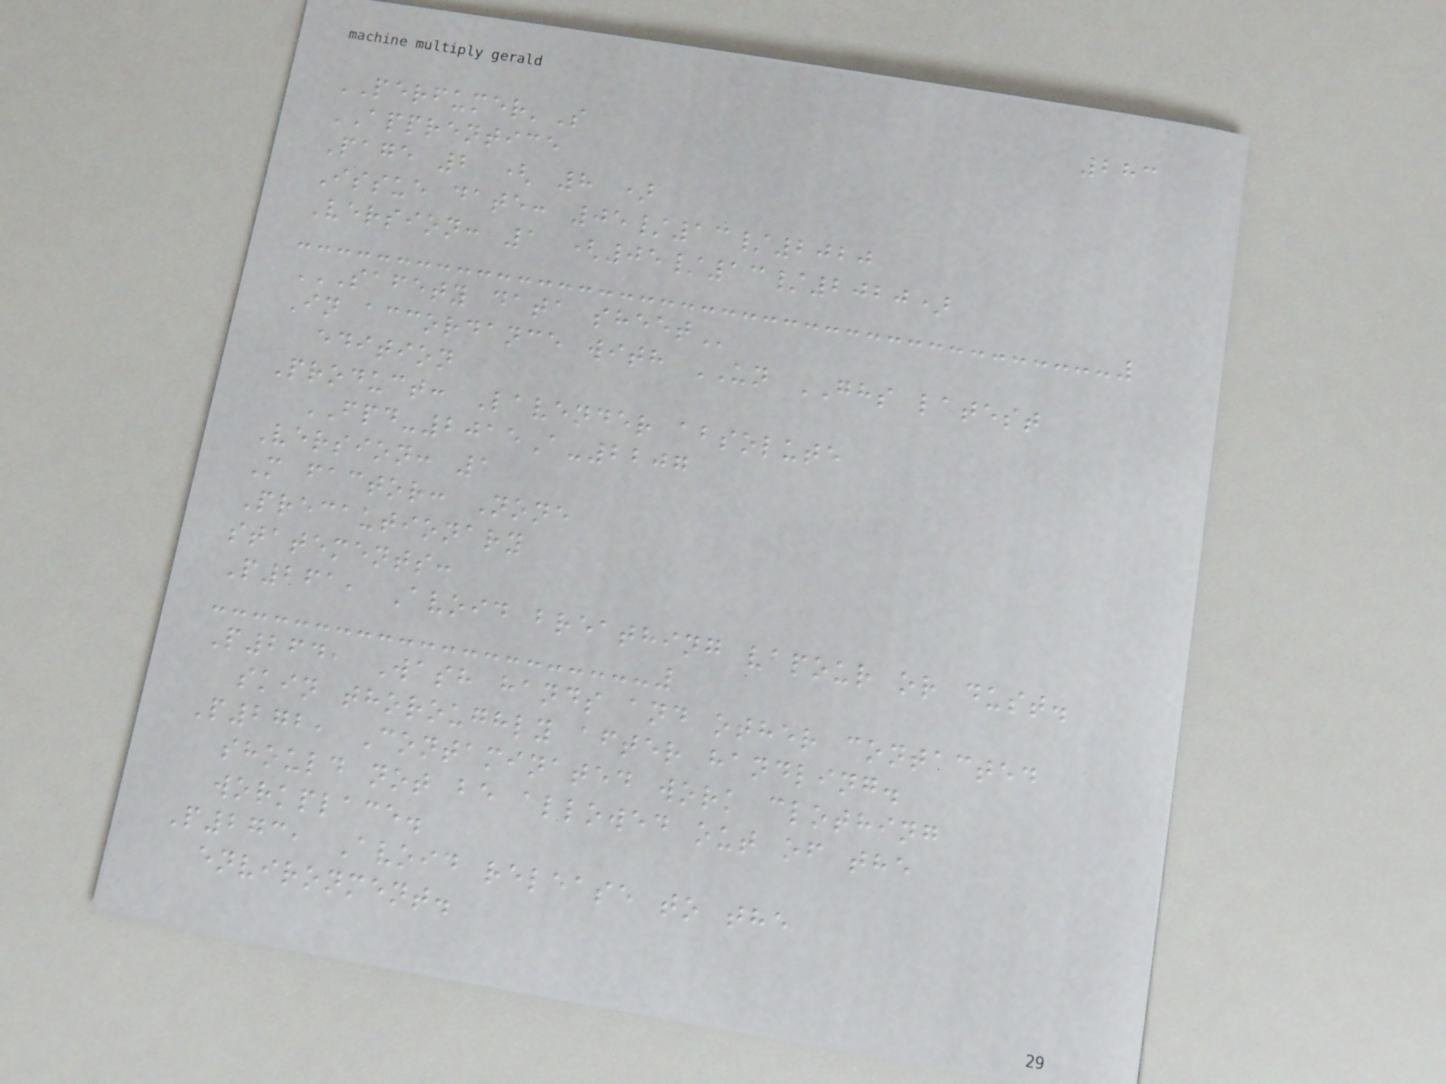283
PERFUMER'S
APPRENTICE
Page 2 ( 8 )
Issue date: 05/13/2020
Version: 1 (05/13/2020)
SAFETY DATA SHEET
In accordance with UN GHS latest
edition
Product: Lavender absolute
FPD-2015A-2207
Version: 1
M factor: None
Precautionary
statements:
P261, Avoid breathing vapour or dust.
P264, Wash hands and other contacted
skin thoroughly after handling.
P272, Contaminated work clothing
should not be allowed out of the
workplace.
P273, Avoid release to the
environment.
